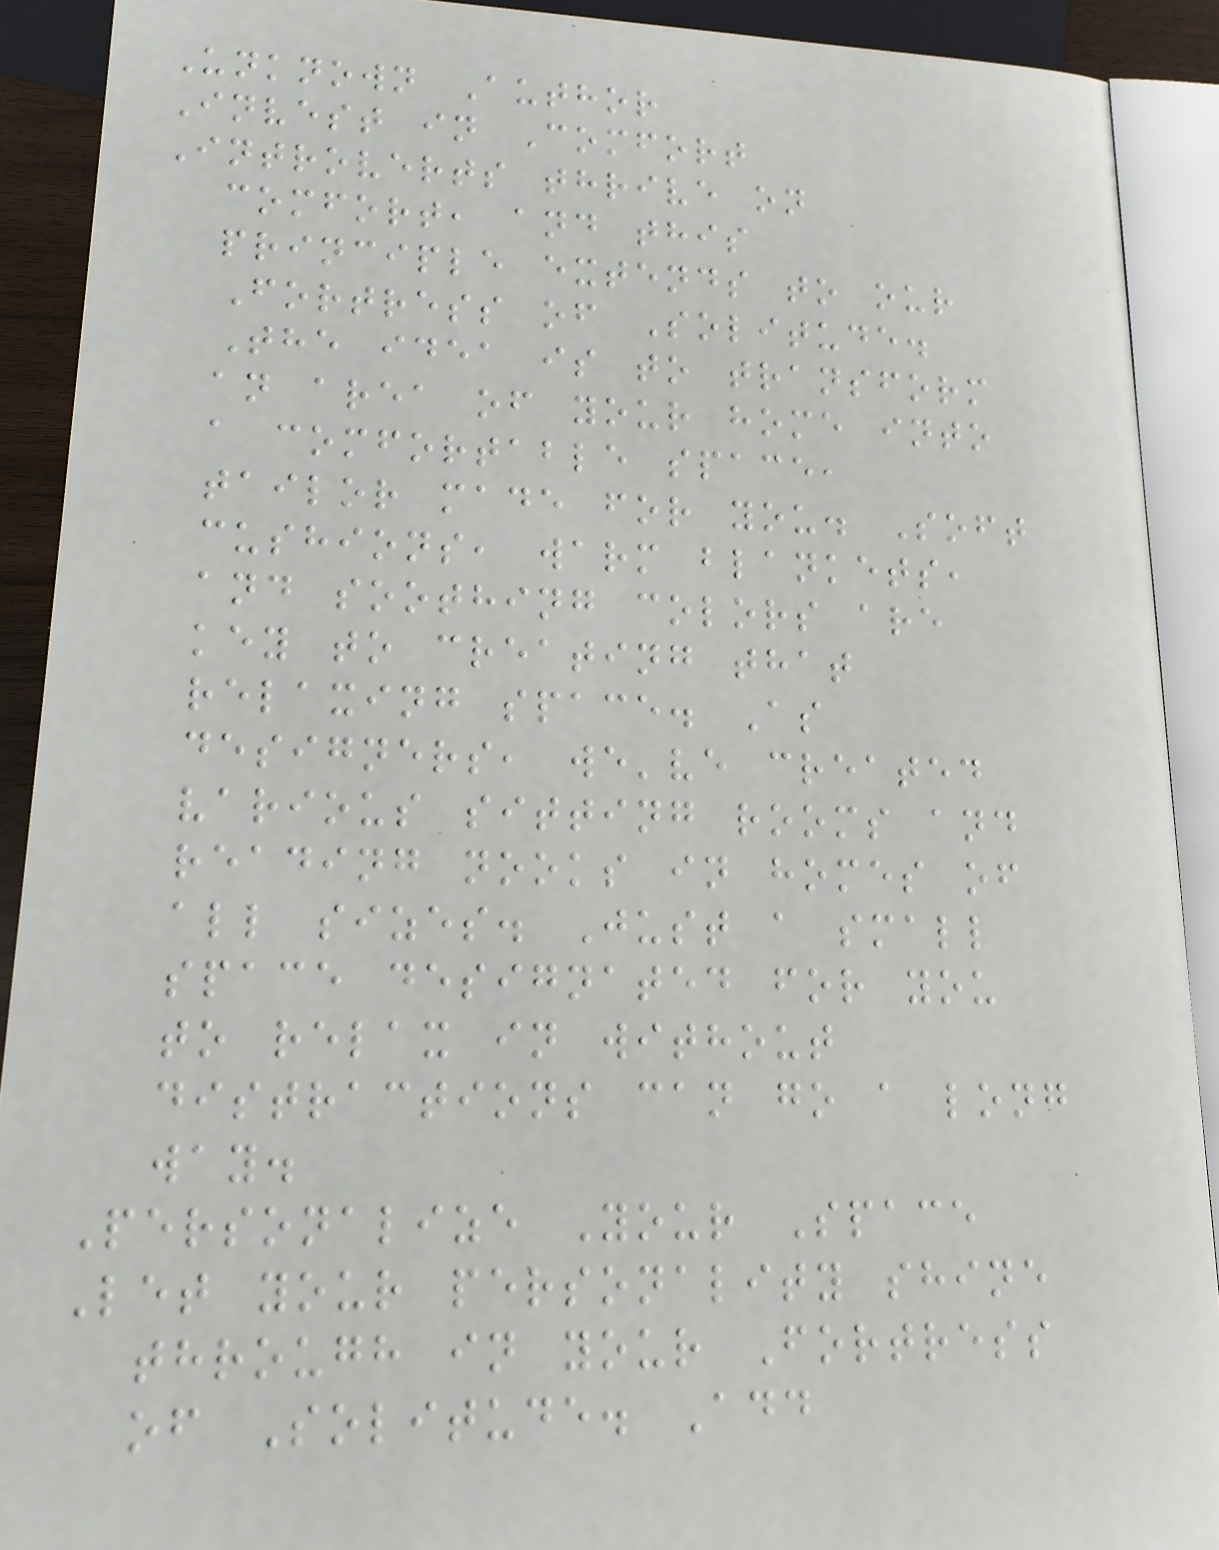Unknown Author
Invest in Comfort
Introverts thrive on
comfort, and this
principle extends to our
Fortress of Solitude.
The idea is to transform
an area of your home into
a comfortable space,
tailor made for you. Soft
cushions, warm blankets,
and soothing colors are
key to creating that
relaxing space. As
designers, we've created
various sitting rooms and
reading nooks in homes of
all sizes. Just a small
space designated for you
to relax in without
distractions can go a long
way.
Personalize Your Space
Let your personality shine
through in your Fortress
of Solitude. Add
